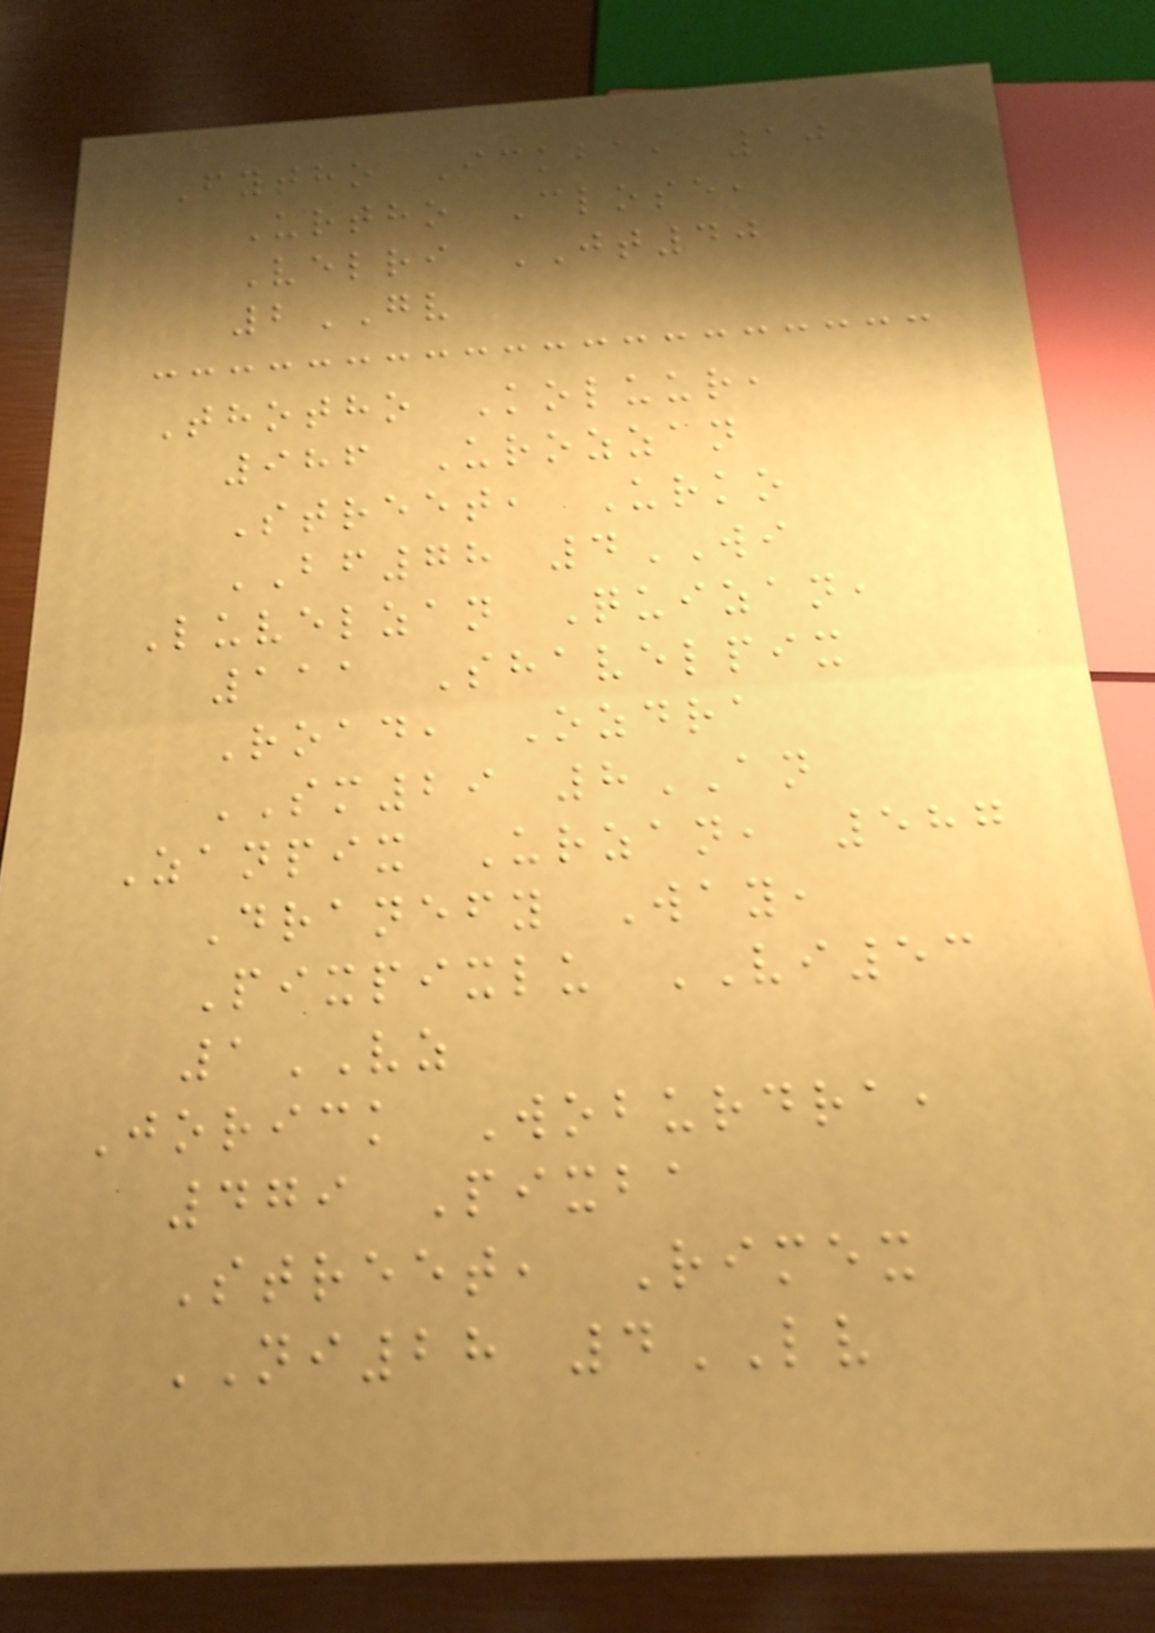Fytho Ickba, 10
Urtho Close,
Velri JT40
2GV
Thotho Koluur,
986 Urozzan
Street, Urko
BF78 4WI
Luvelzan Quizan,
111 Shavelpix
Road, Ozdra
SM29 8AN
Zanpix Urzan, 587
Dranefy Way,
Pixpixlu VI53
1VZ
Jorick Woburdra,
479 Pixba
Street, Rimex
NI28 4LV
